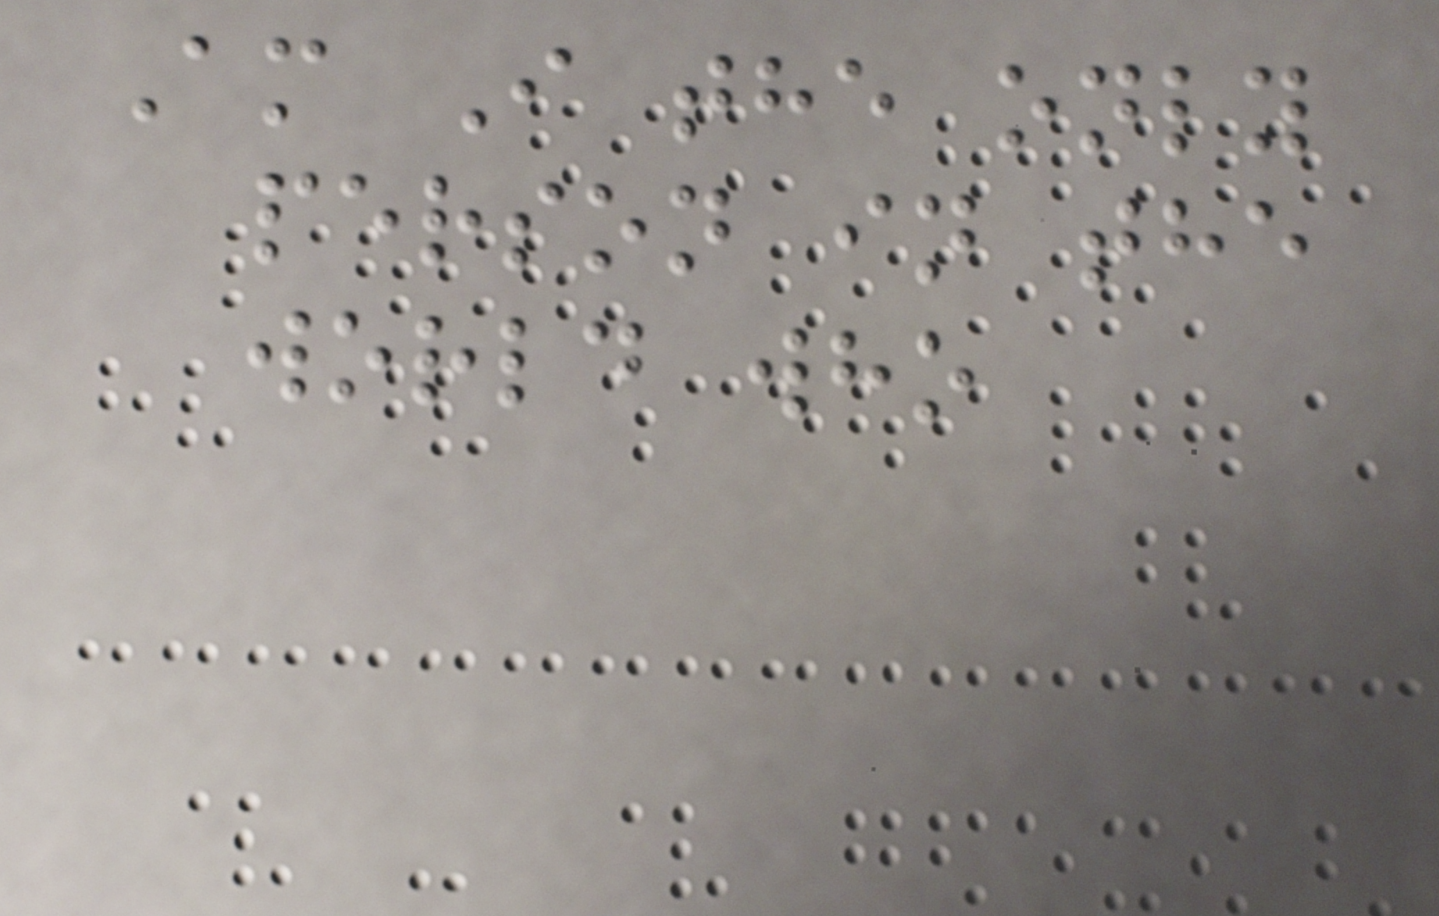Am I the only
person in the
world who
